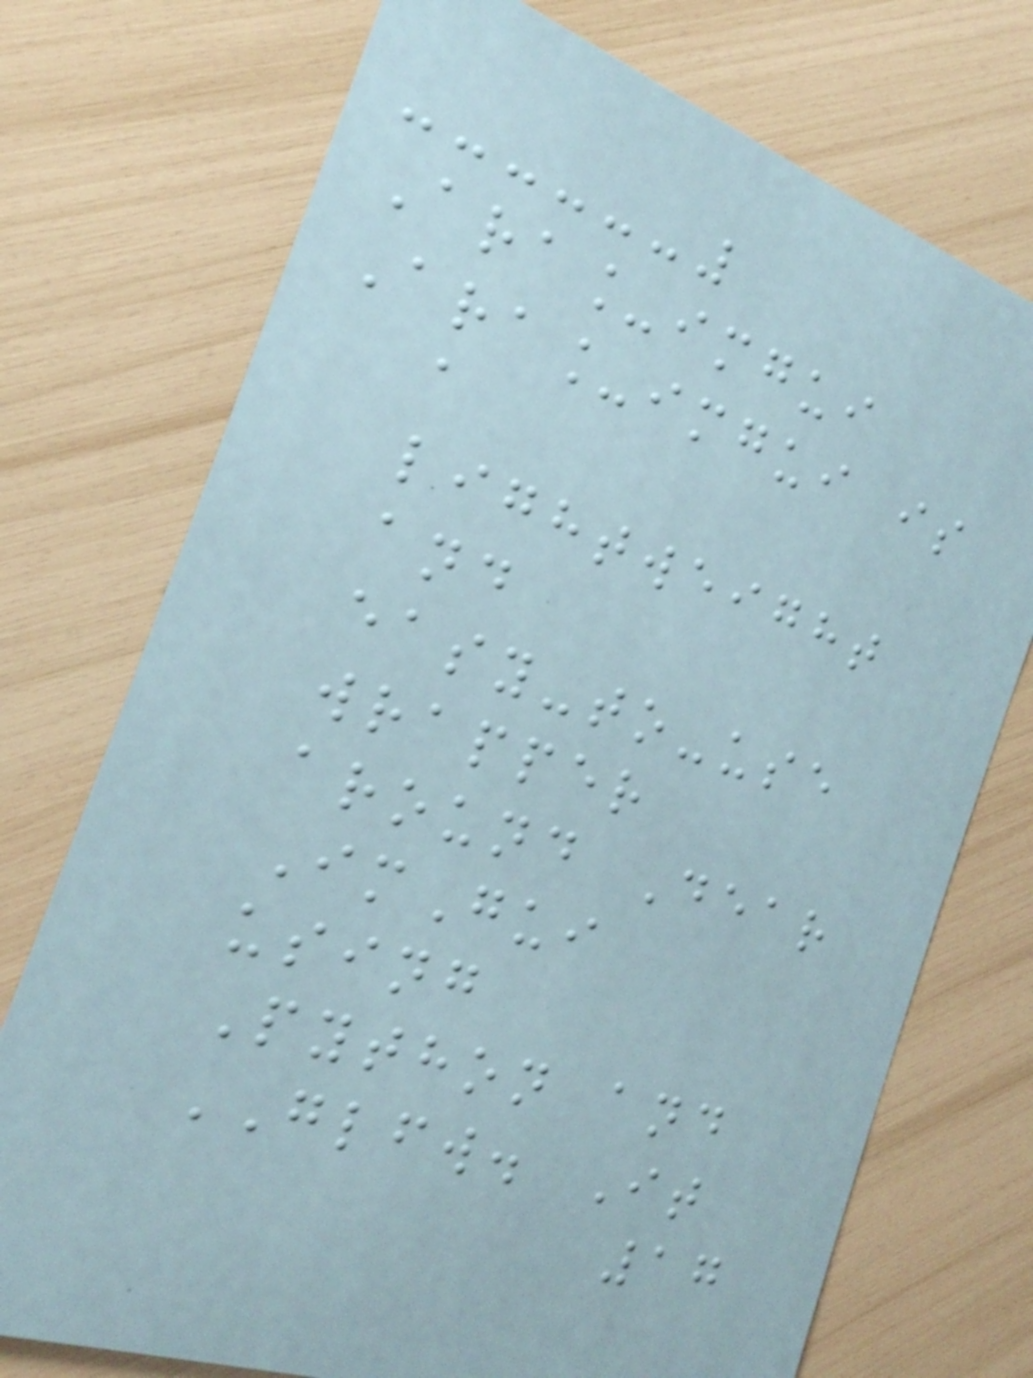Ara_imgui
Ara_imgui is
a
lightweight
and
easy-to-use
wrapper
around Dear
ImGui
using
Python and
GLFW. It
17
